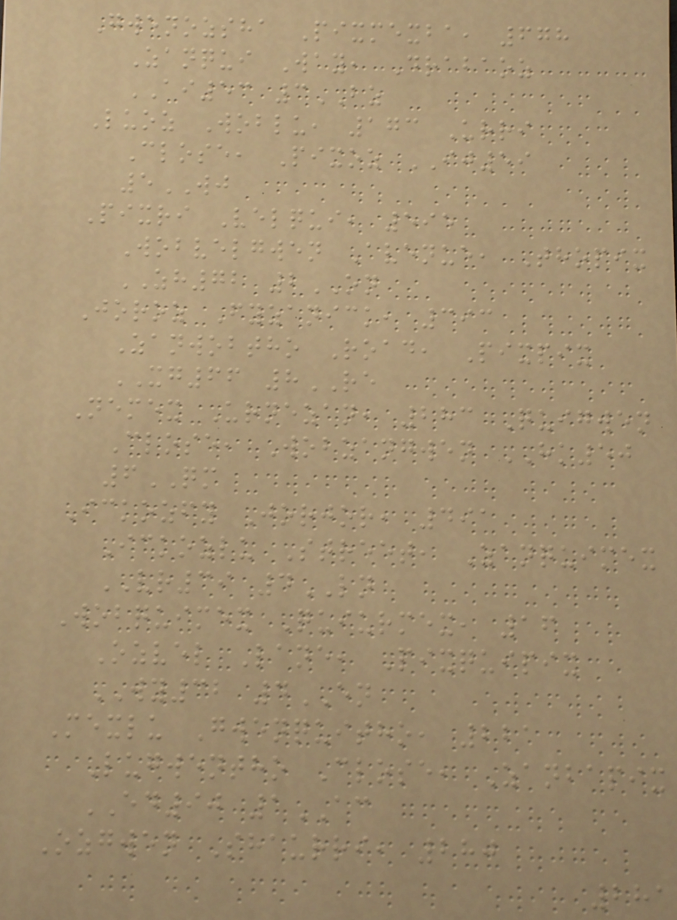Gwenozsha Pixmexba, 678
Zanqui Way, Drabaoz
AI53 3BZ
Luoz Woblu, 173 Urri
Close, Pixoz IJ59
5WJ
Pixri Velqui, 595
Wobvelgwen Avenue, Thopix
ZH72 2ON
Joroz Fyzanick, 393
Zanwobtho Road, Pixpix
XG66 8RE
Nemex Urnezan, 283 Quigwen
Close, Wobzangwen HK50
6QM
Ickozfy Jorjor, 491
Ickozlu Street, Zanquimex
VR39 4LN
Wobquimex Quiurmex, 16
Ozvel Lane, Pixquipix
WY32 4EN
Mexlu Gwenquitho, 221
Lugwentho Close, Zanbapix
ED90 1AC
Ozgwen Shaurri, 280
281
